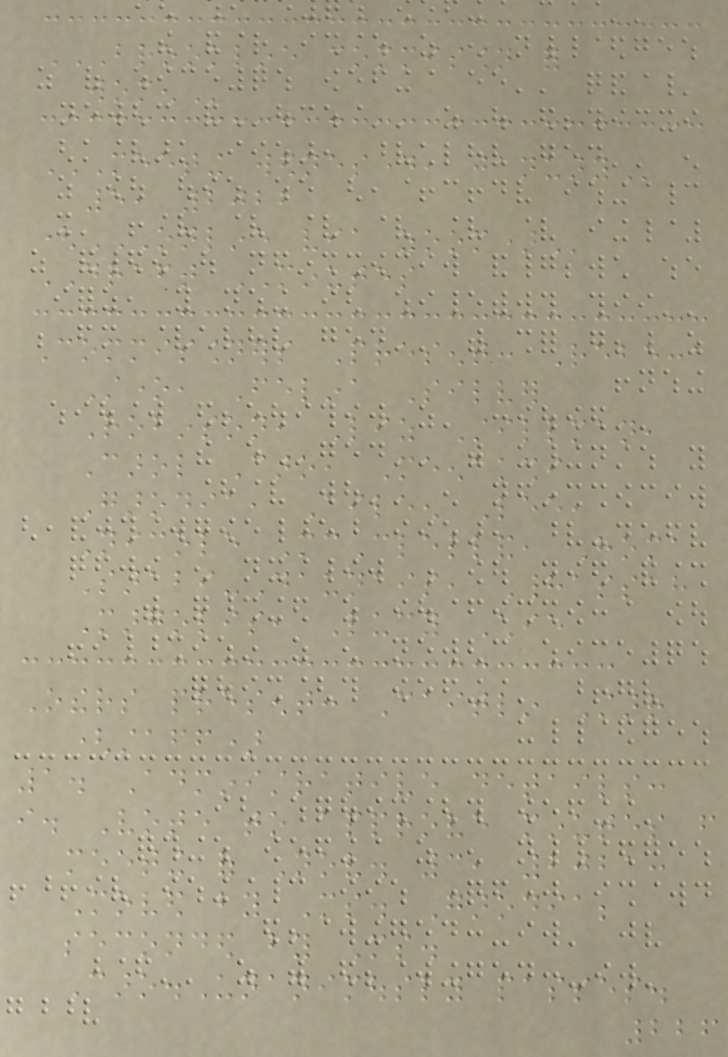BROOKLINE COMMISSION FOR
WOMEN
MEETING WEDNESDAY, JANUARY
5, 2022
(ONLINE VIA ZOOM)
DRAFT MINUTES
Commissioners Present: Rebecca
Stone, Felina Silver
Robinson, Liz Stillman,
Carol Caro, Meenakshi
Garodia, Aileen Lee,
Nicole McClelland, Homa
Sarabi-Daunais, Hadassah
Margolis, Lucy Chie
Others present: Caitlin Starr
(staff)
1. Administrative details:
i. Vote to approve minutes from
meeting of Nov. 3, 2021:
Moved by Ms. Garodia;
seconded by Ms.
Caro.Unanimously passes.
226
